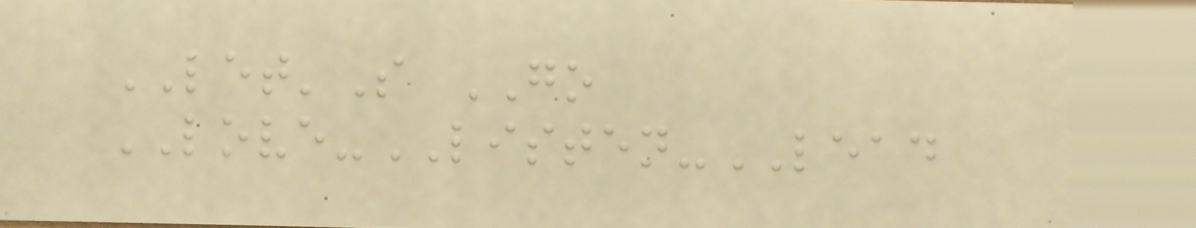LET'S GO
LOVE-LISTEN-LEAD
